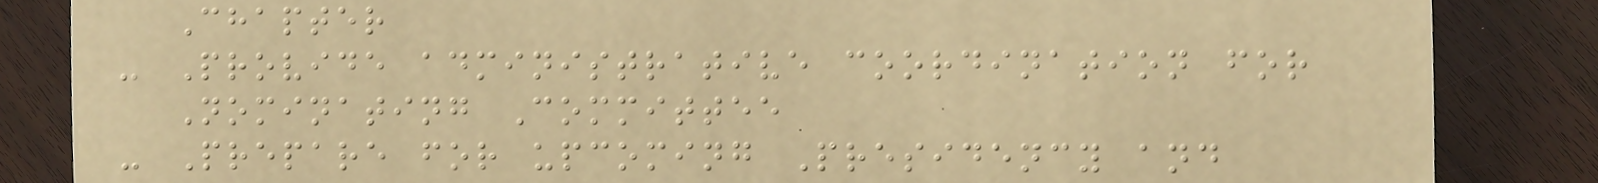Chapter
- Provide administrative coordination for
Nominating Committee
- Prepare for upcoming Presidency and
